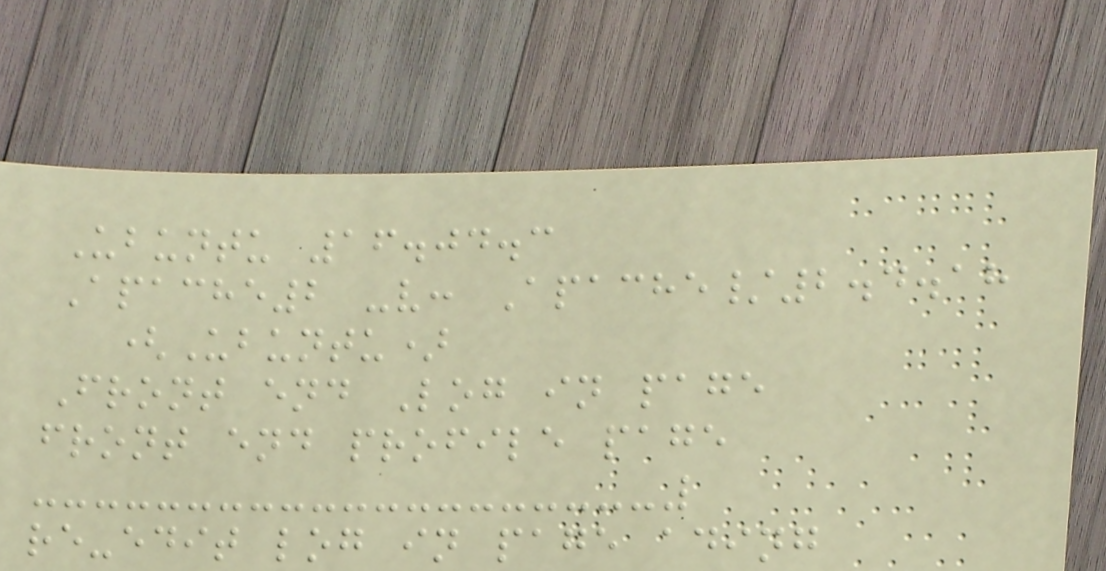Ubuntu 16.04.3
Apache2 -v: Apache/2.4.18
(Ubuntu)
Front end Log in page
front end profile page
re-edit log in page ading
